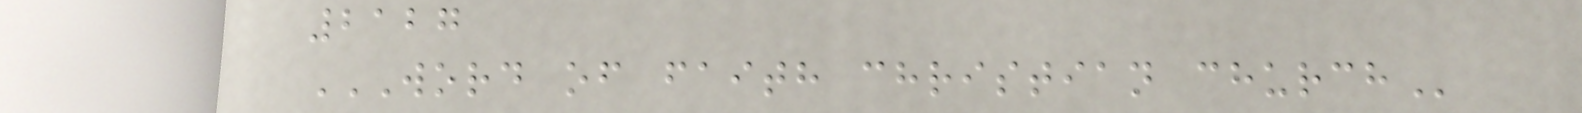2127
WORD OF FAITH CHRISTIAN CHURCH
